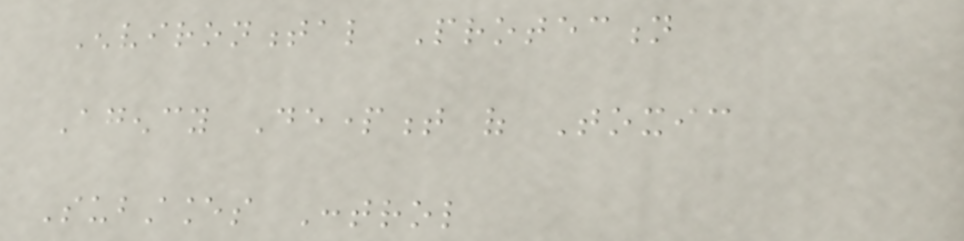Environmental Protection
Agency Department of Toxic
Substances Control
